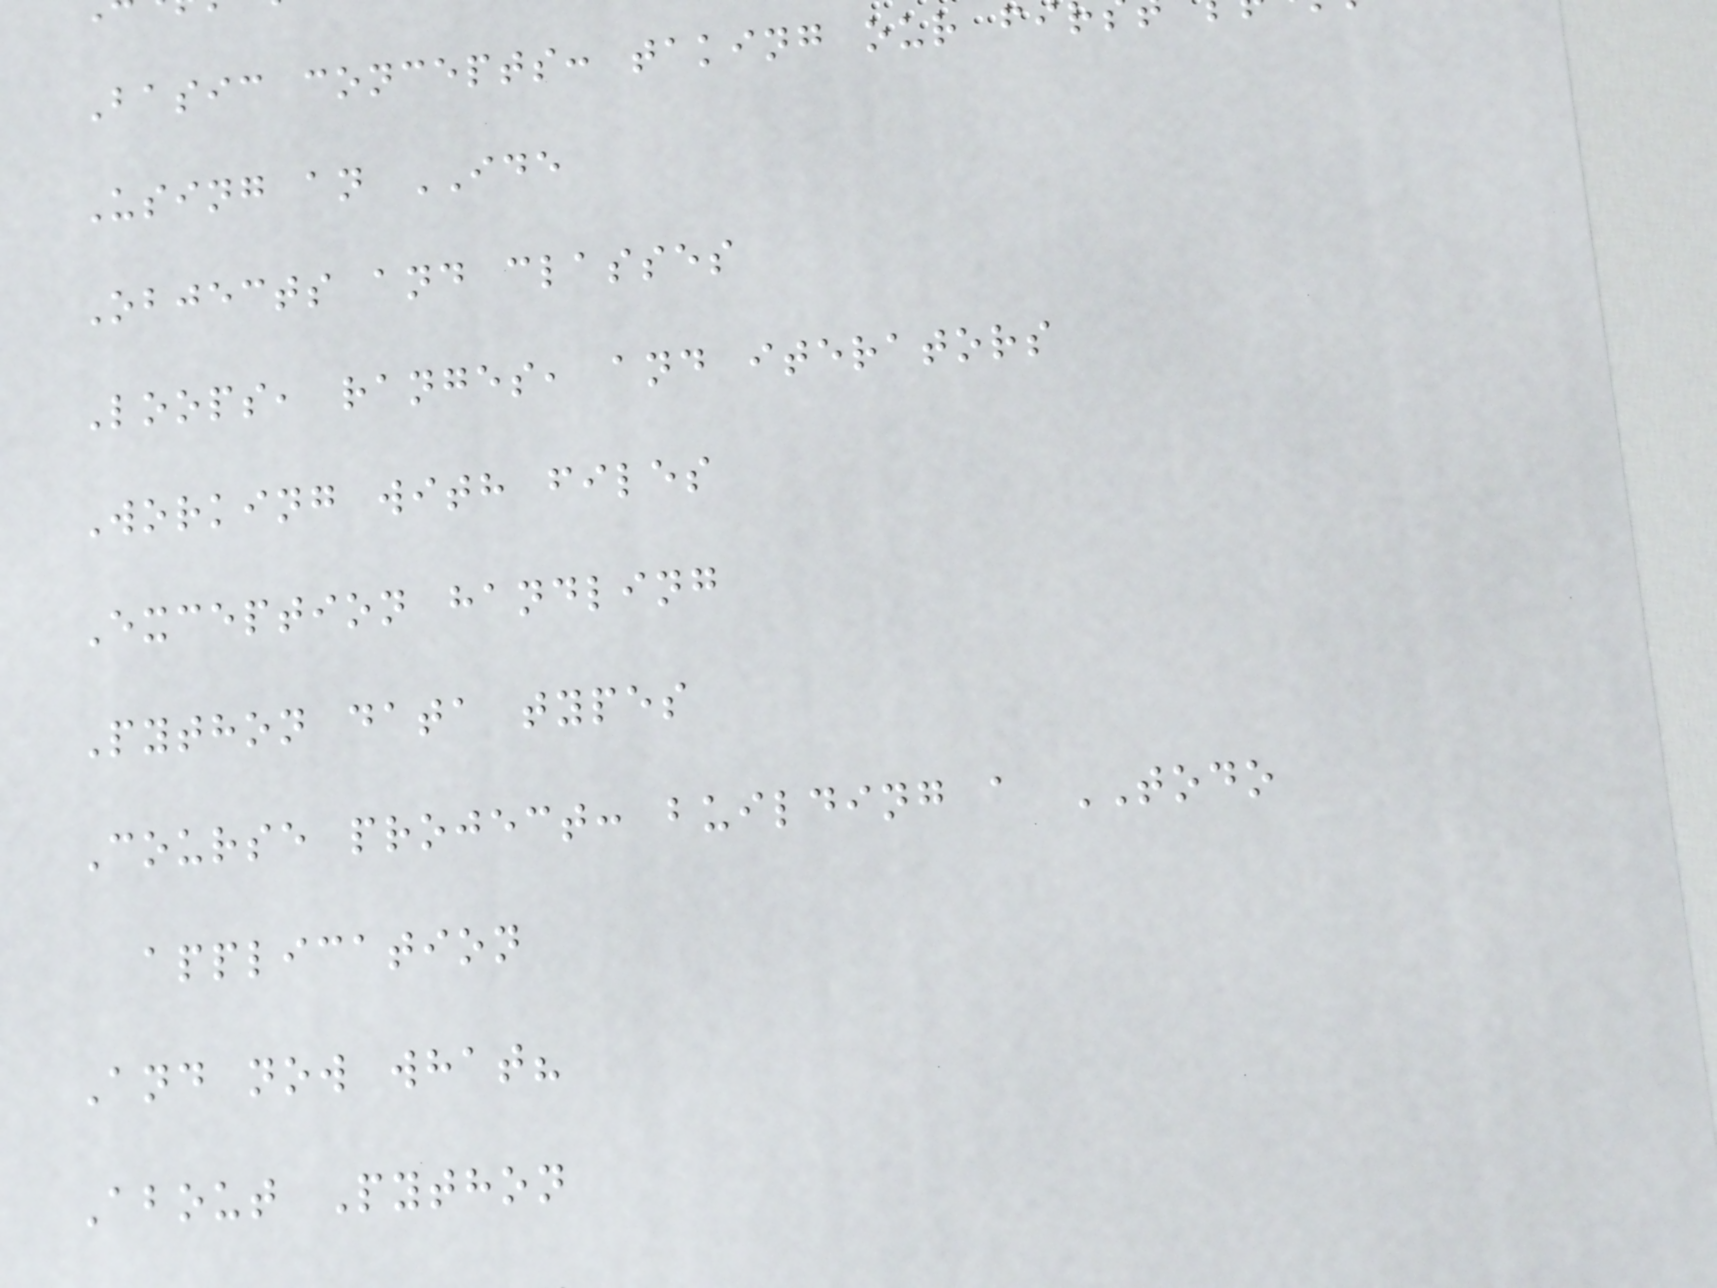Basic concepts: taking our fi
Using an IDE
Objects and classes
Loops, ranges, and iterators
Working with files
Exception handling
Python data types
Course project: building a TODO
application
And now what?
About Python
